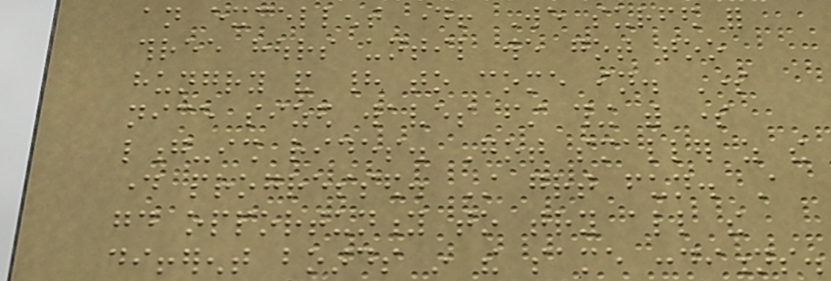an excellent day! We surfed for
three hours until we got too
hungry and had to come in. Some
nice sized waves first thing with some
long-ish rides. Got smaller as the
day progressed. Still great fun. A
good opportunity to try all the
different boards in the same conditions.
